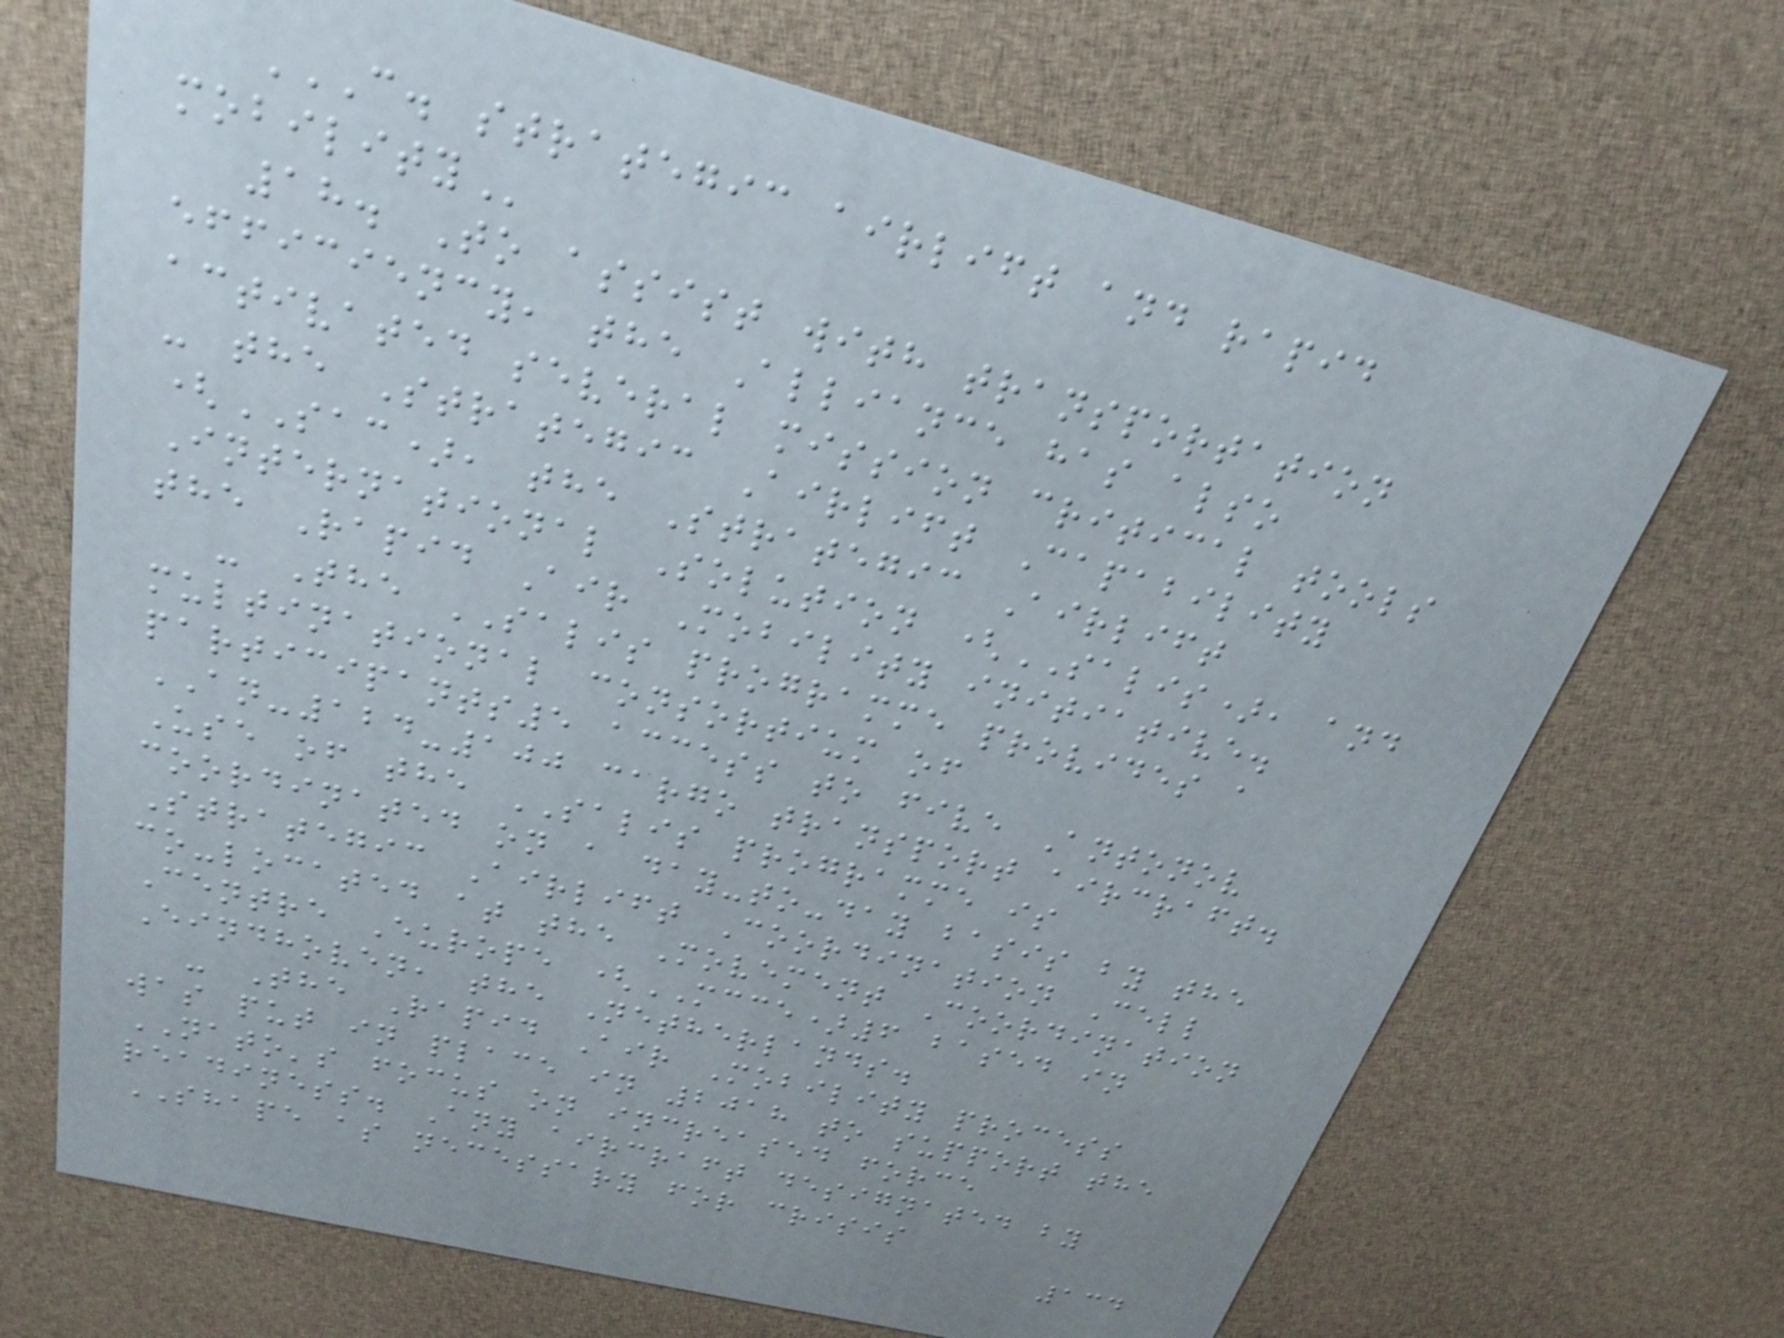C. STRATEGIC AIRLIFT AND RAPID
MOBILITY
18. To assist with transportation
efficiency, the Alliance has also
activated several mission critical tools
- the Strategic Airlift Capability
(SAC), the Strategic Airlift
International Solution (SALIS), and
the Rapid Air Mobility initiative.
- The SALIS programme provides a
multinational consortium of
participants5 access to five Antonov
AN-124-100 cargo transport aircraft.
Use of the SALIS programme is
coordinated on a day-to-day basis by the
Strategic Airlift Coordination Cell
co-located at the Movement Coordination
Centre Europe (MCCE)6 based in
Eindhoven, the Netherlands.
- The Rapid Air Mobility process
was put in place in 2018 to support the
NATO's focus on increased force
readiness. Any aircraft designated by
SHAPE as necessary for crisis
134
